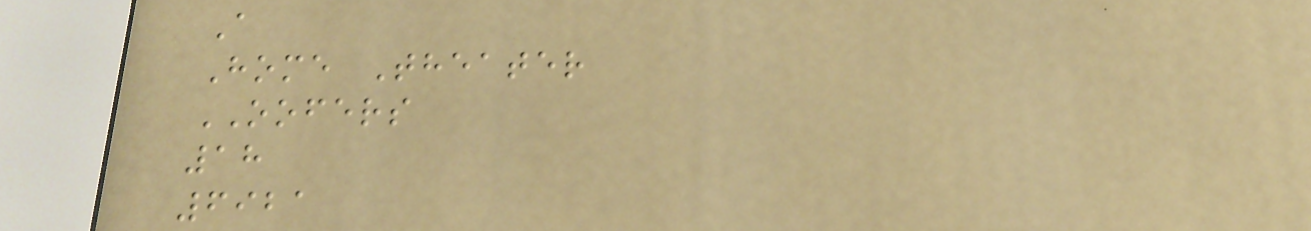A
Home Theater
OOFERS
18
6921
